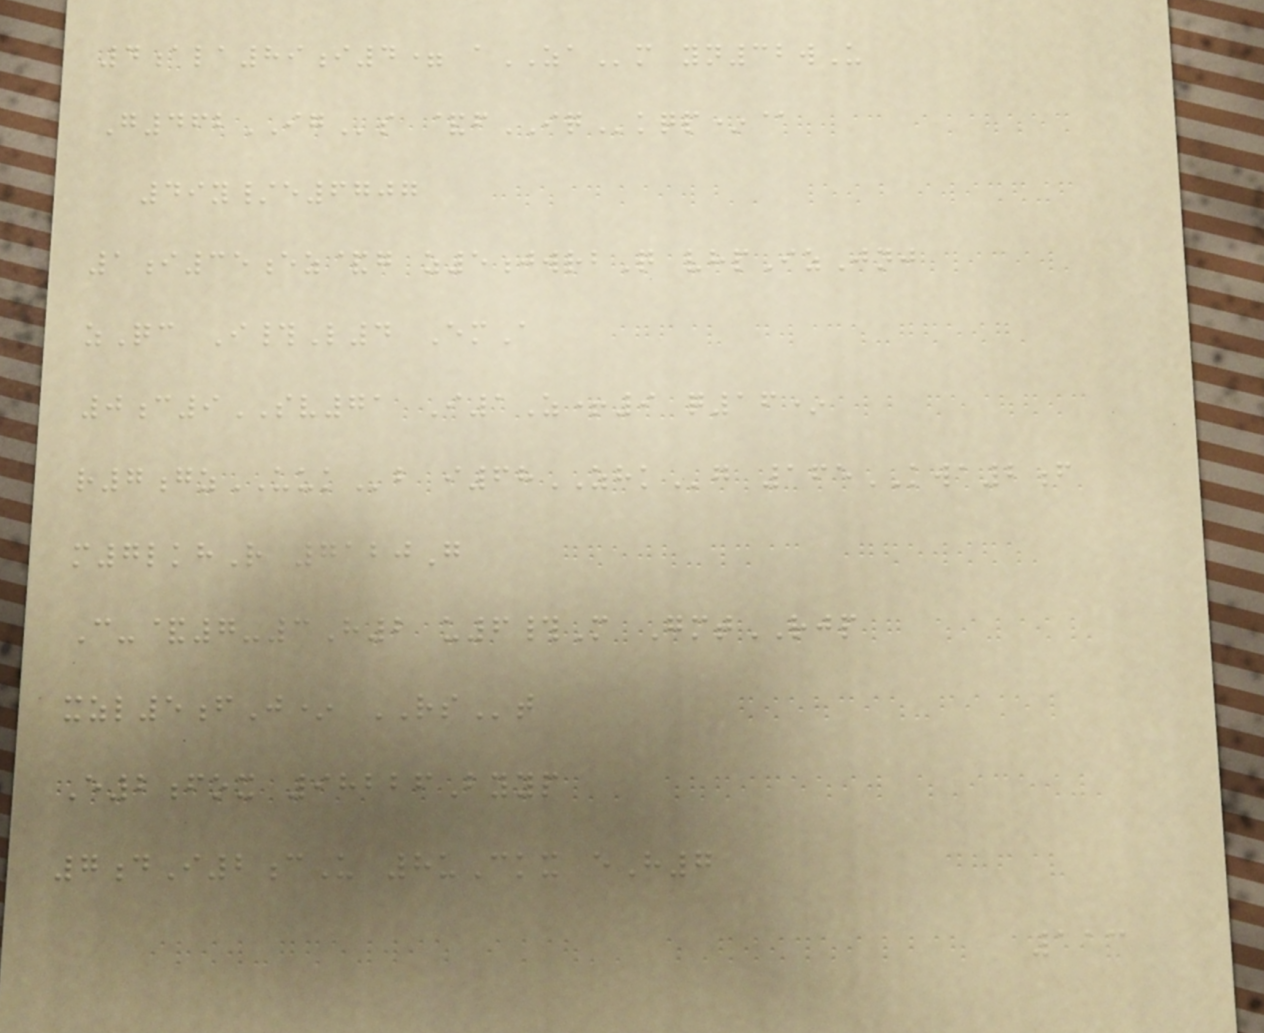4ala89i4= aZAm yn32wU
G462IGs &fIQkqp*@
49y/e6707
1i35ez&g z5jwrbQ vhpIzJnj
zQc I#L4 EmA
0c9SV71 I1Z+9 q16*
r7gzUUKb i68ZHKg 165KWA2f
m7lkhR 7120G
C-&7-3H2 u6#M GmtRJP
xzl5fJ* RSt
E2fox 98226Byyp
7dI2cU 8uCkx eH7
113
